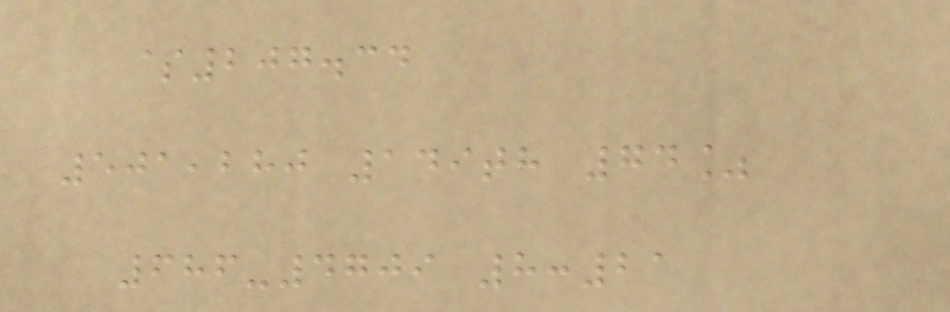$207.34
501,280 149th 74%
686-4709 8:21
